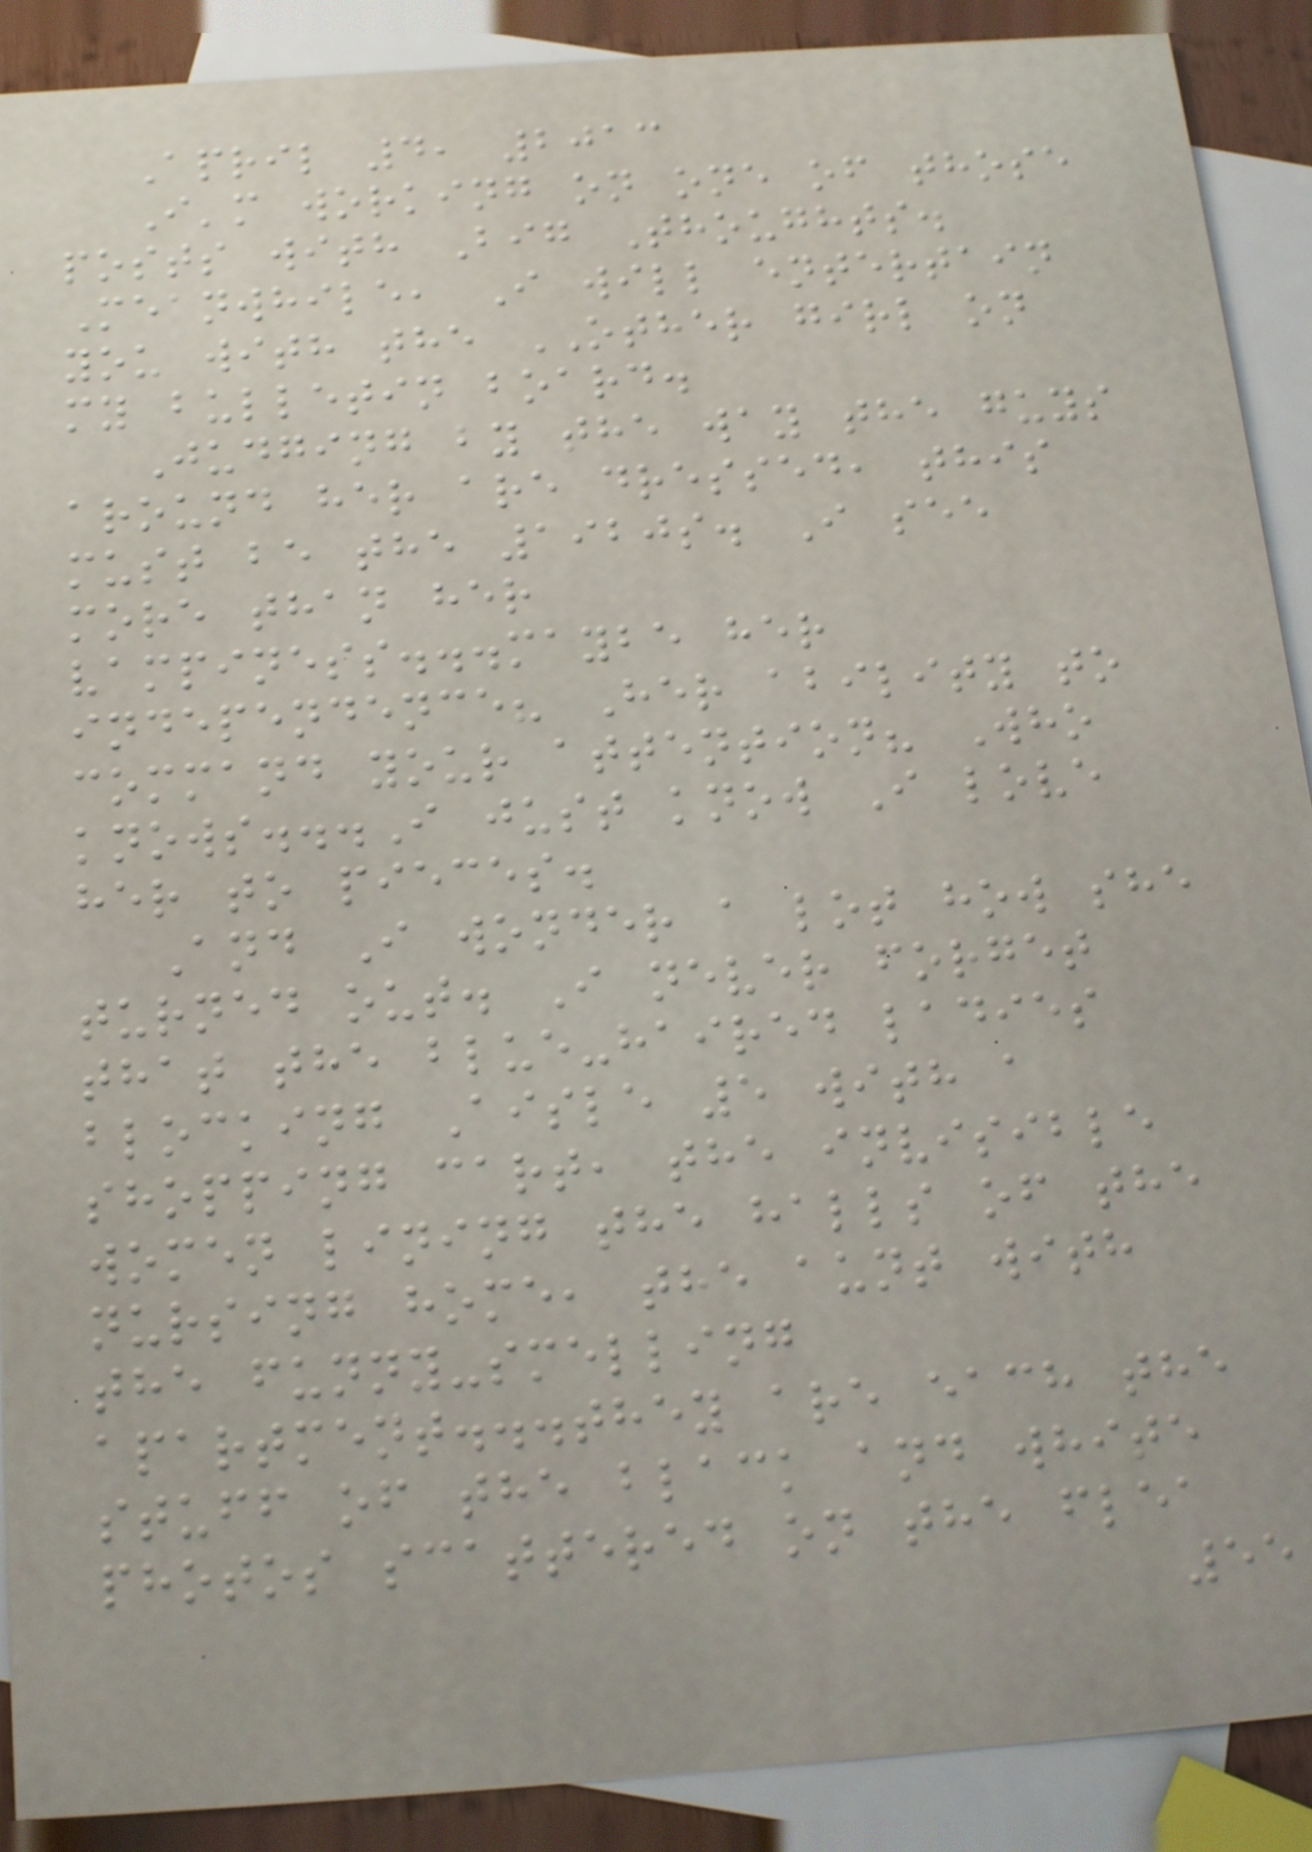April 4, 2013
I'm working on one of those
posts with Big Thoughts.
Meanwhile, I will entertain
you with the OTHER girl on
my bulletin board.
Judging by the way the guys
around her are dressed, this
must be the 1920s. I see
more than her
vampiness...maybe her
independence? Her ability to
command your attention? Who
knows...I just know I love
her to pieces.
And I wonder a lot how she
turned out. I never forget
that the blue-haired ladies
blocking Aisle 5 with a
shopping cart, the invisible
women lining the halls of the
nursing home, the aunt with
the funny-smelling
apartment...they are each the
stuff of the black and white
photos scattered on the flea
55
